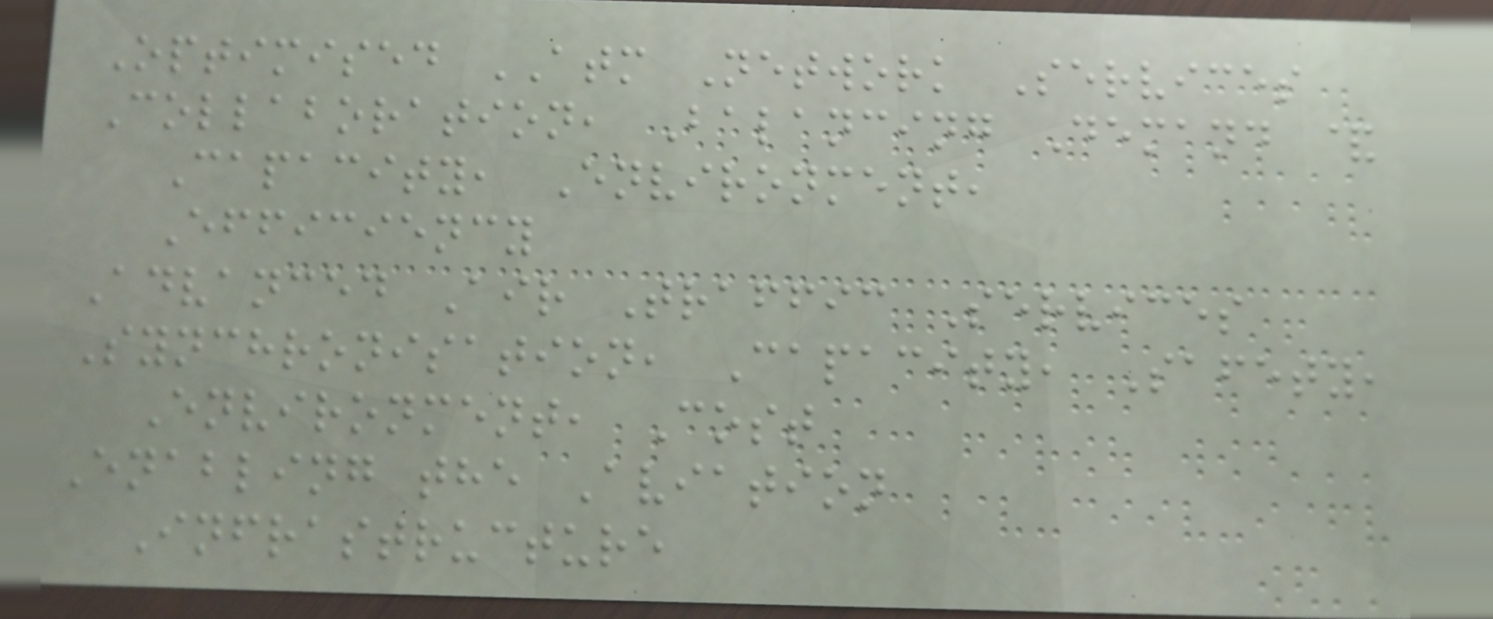Optimised ATM Network Services
Collaboration, Balancing Demand &
Capacity, Environment,
Efficiency
Advanced Air Traffic Services
Synchronisation, Capacity, Safety,
Environment, Cost
Enabling the Aviation
Infrastructure
